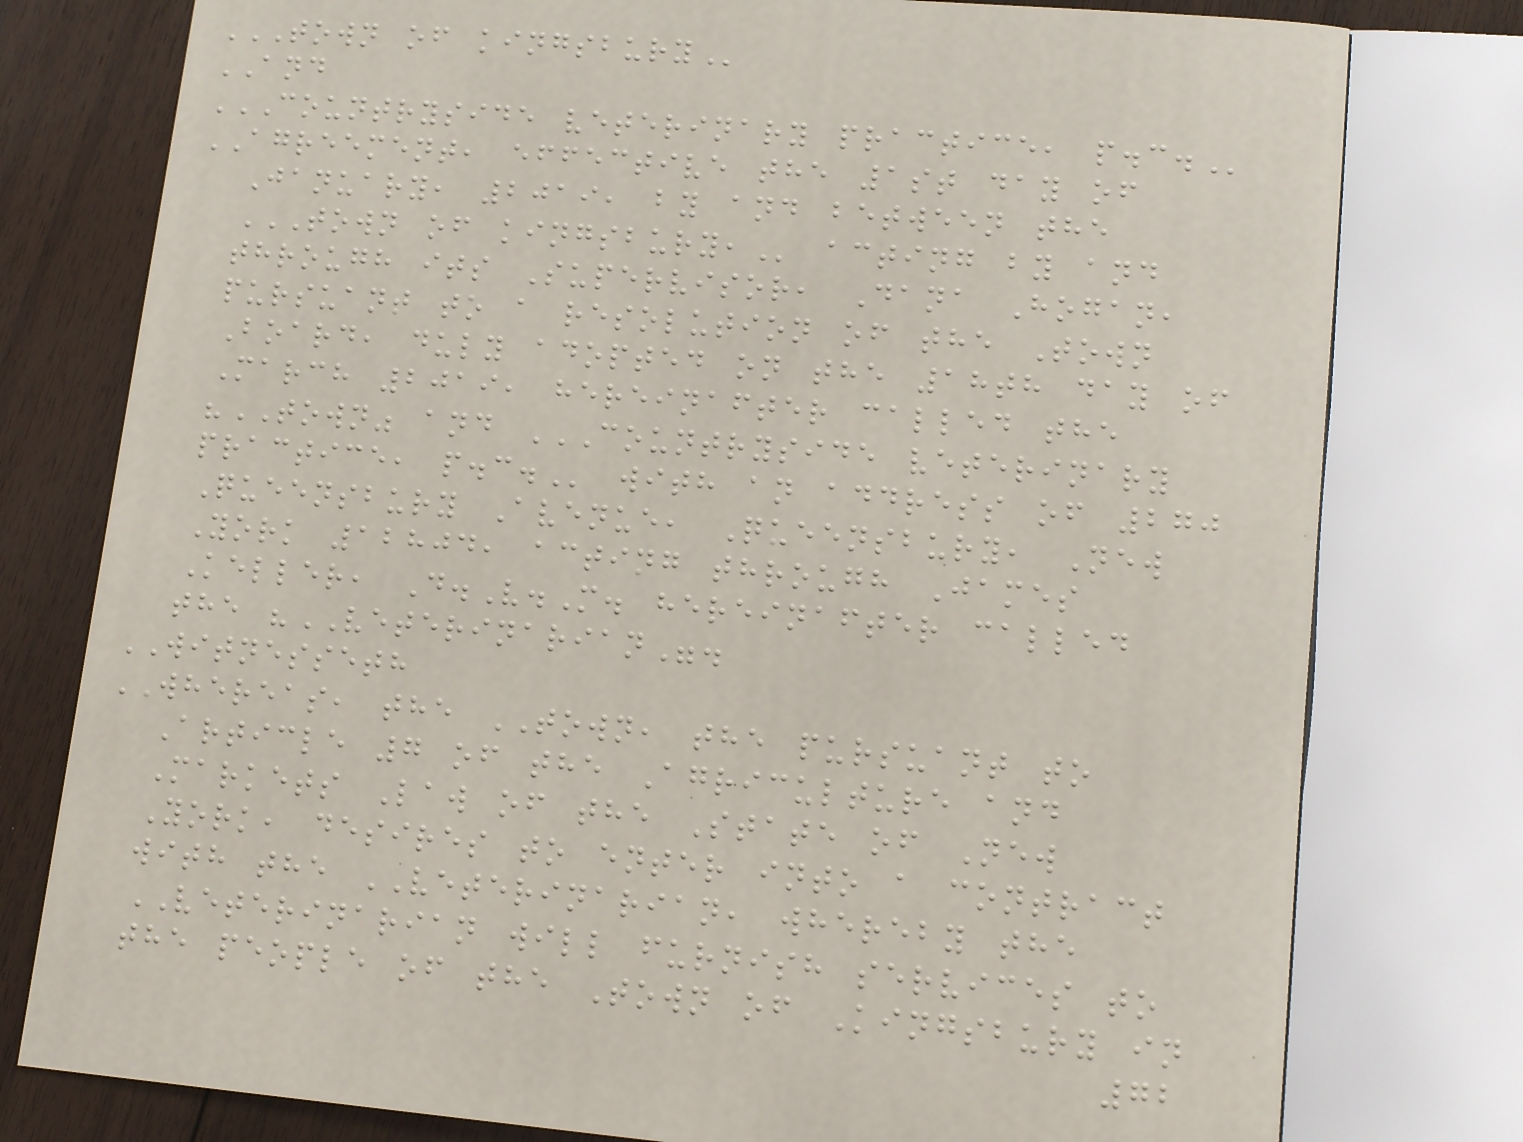TOWN OF KINGSBURY
AND
COUNTRYSIDE VETERINARY PRACTICE, P.C.
AGREEMENT, effective the 1st day of
January, 2019, by and between the
TOWN OF KINGSBURY, acting by and
through its Supervisor, Dana Hogan,
pursuant to a resolution of the Town
Board, duly adopted on the 18th day of
March 2019, hereinafter called the
"TOWN" and COUNTRYSIDE VETERINARY
PRACTICE, P.C. with an address of 270
Queensbury Avenue, Queensbury, New
York 12804, acting through James
Keller, D.V.M. hereinafter called
the "VETERINARIAN".
WITNESSETH
WHEREAS, the TOWN, the pursuant to
Article 7 of the Agriculture and
Markets Law of the State of New
York, desires to enter into a contract
with the VETERINARIAN, whereby the
VETERINARIAN will furnish services to
the people of the Town of Kingsbury in
72
